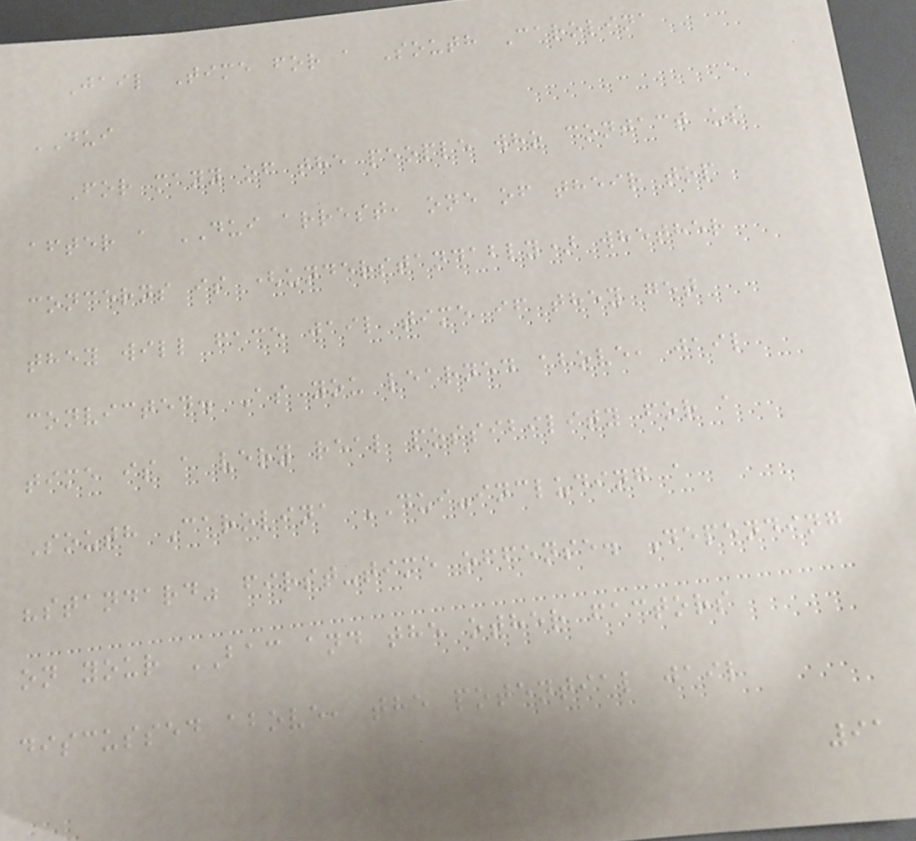Jail Time for a South Carolina
DUI
For many of the people who contact us
after a DUI arrest, one of their top
concerns is (understandably) whether
they will face jail time if they get
convicted. As you learned above, jail
time is a very real possibility for a
South Carolina DUI-including a
"standard" first-time offense. Depending
on your BAC and the other factors
discussed above, the potential jail
91
